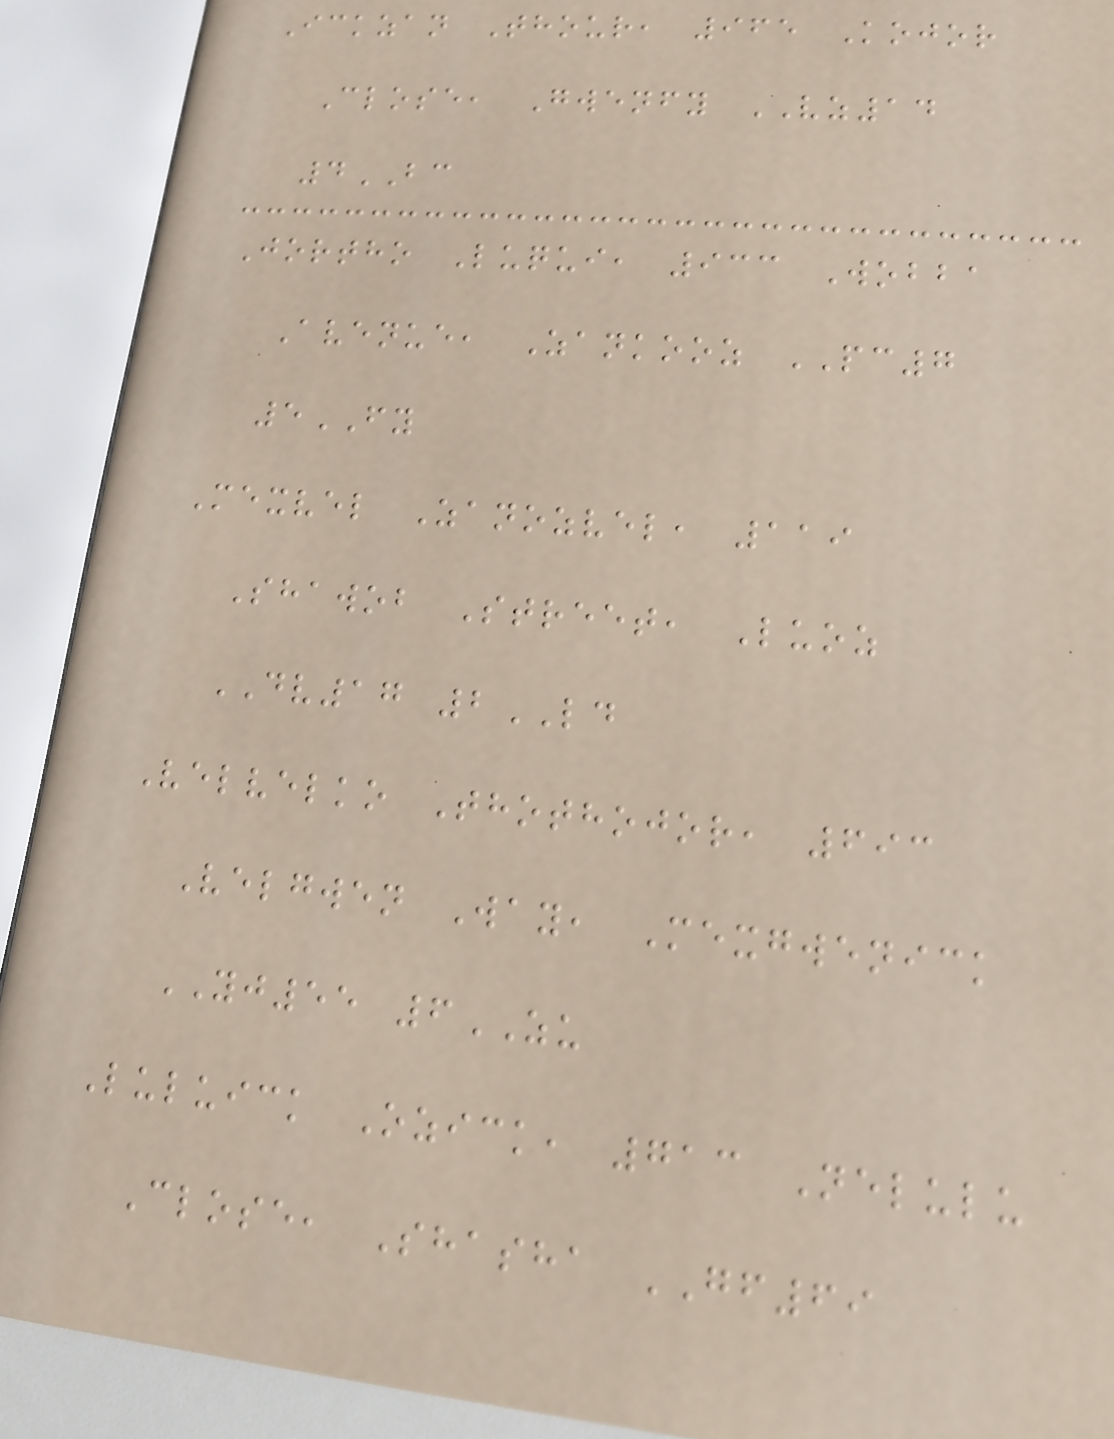Ickzan Thour, 965 Kojor
Close, Gwenfy VZ14
4BC
Jortho Luqui, 933 Wobba
Avenue, Zankooz PC7
5FY
Mexvel Zanozvel, 119
Shawob Street, Luoz
DV17 2LD
Velvelko Thothojor, 693
Velgwen Way, Mexgwenick
YJ55 6ZU
Luluick Ozick, 713 Nelulu
Close, Shasha GF69
